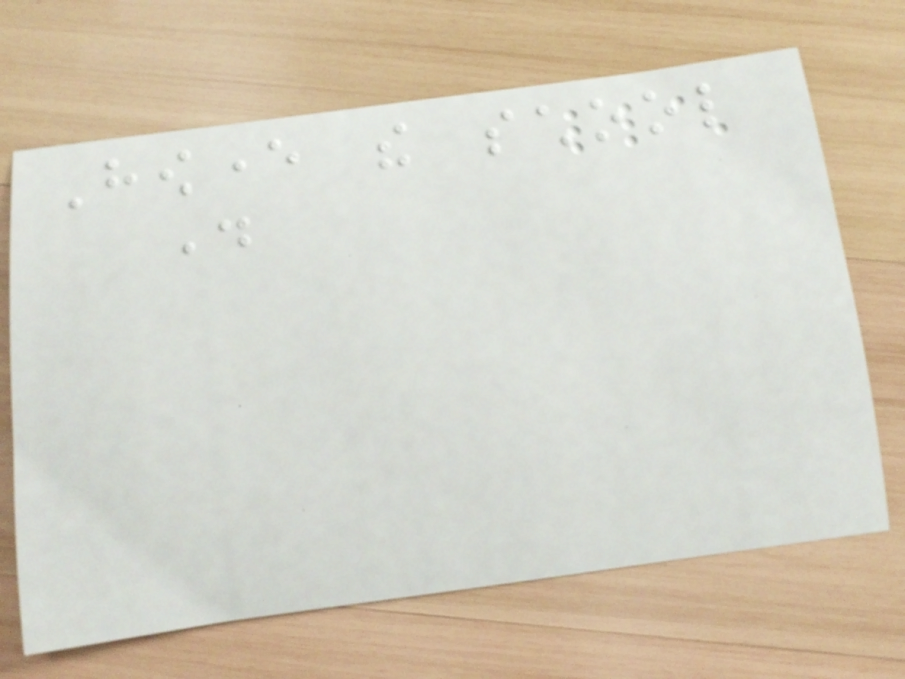However the school
day
